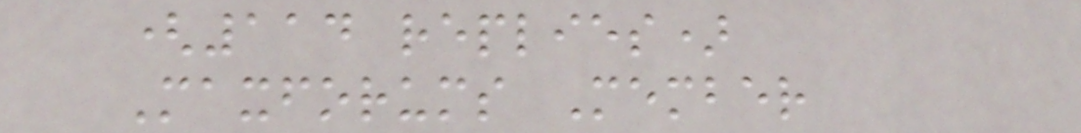(114 replies)
Maxforums Member
